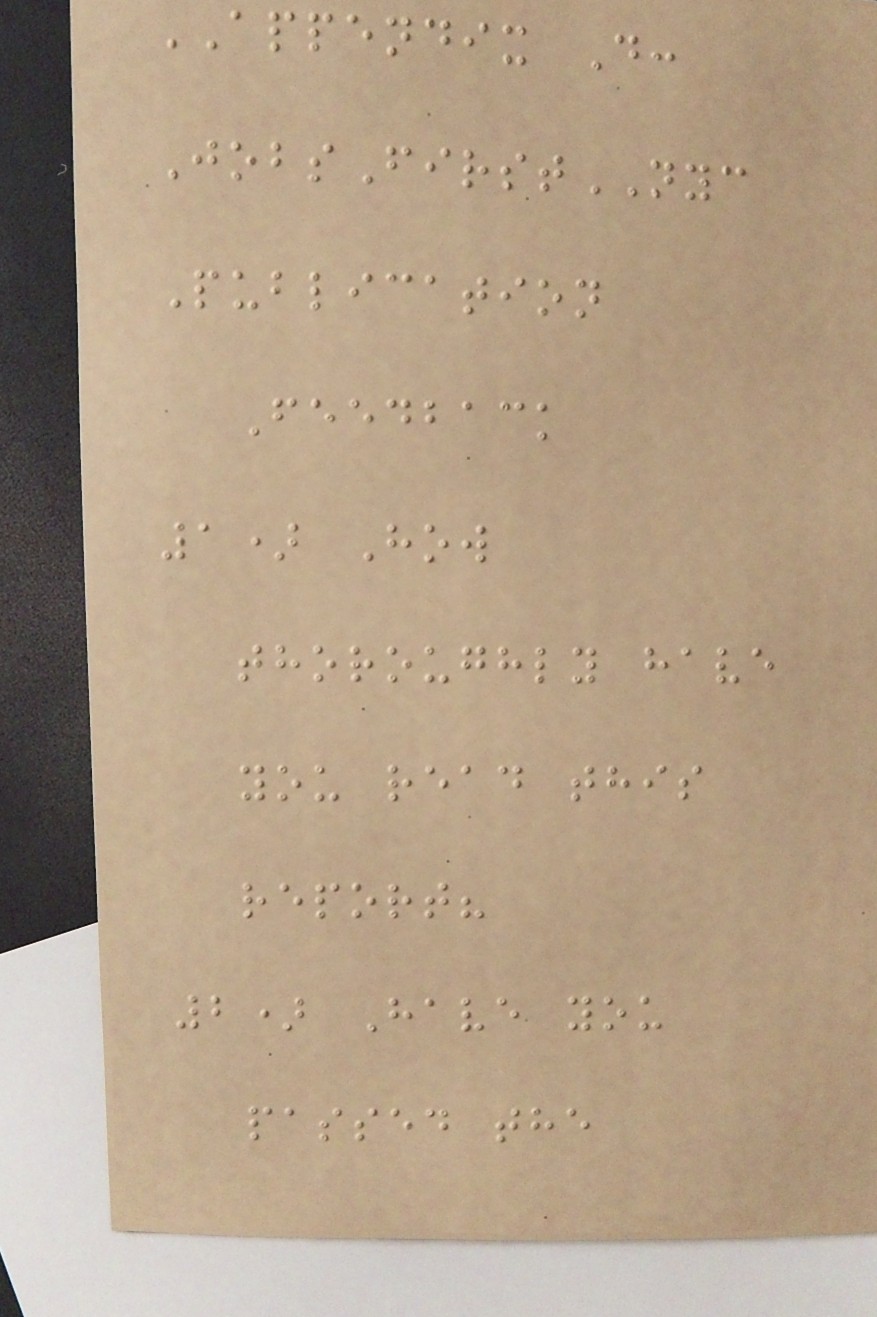APPENDIX D:
JobsFirstNYC
Publication
Feedback
1) How
thoroughly have
you read this
report?
2) Have you
passed the
